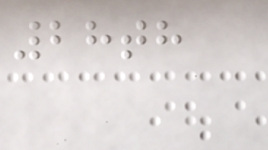28th
